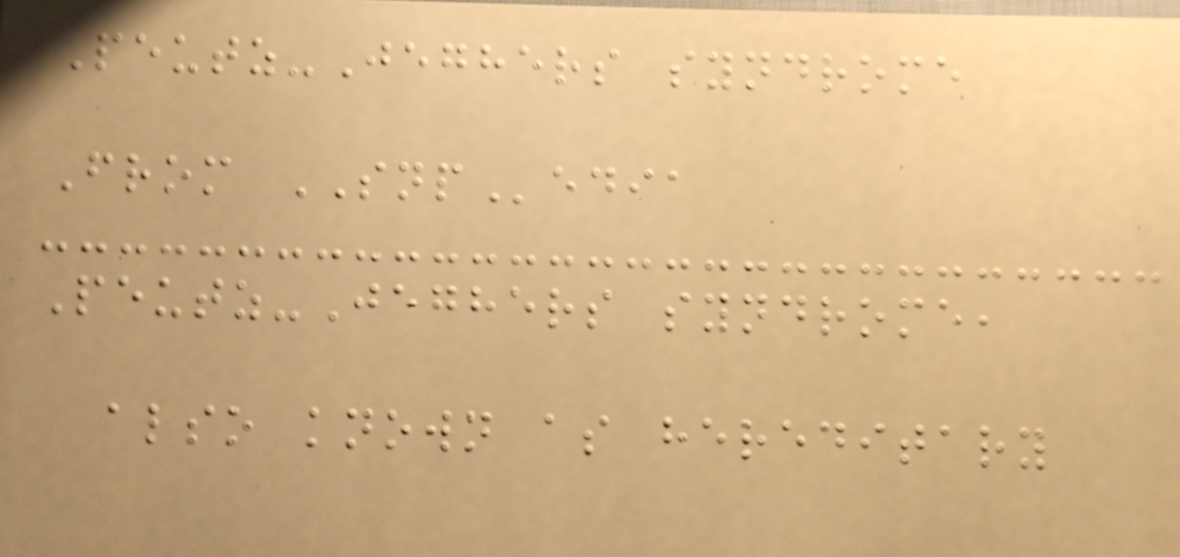Peutz-Jeghers syndrome
From SNPedia
Peutz-Jeghers syndrome,
also known as hereditary
